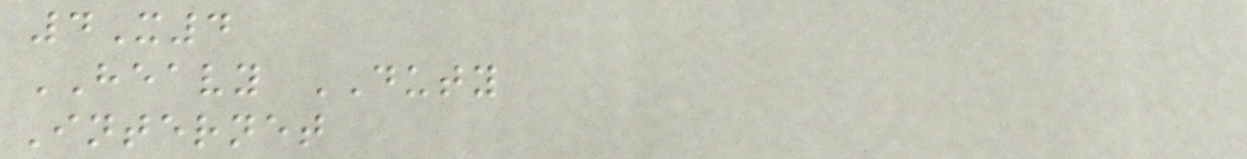4X4
HEAVY DUTY
Internet
